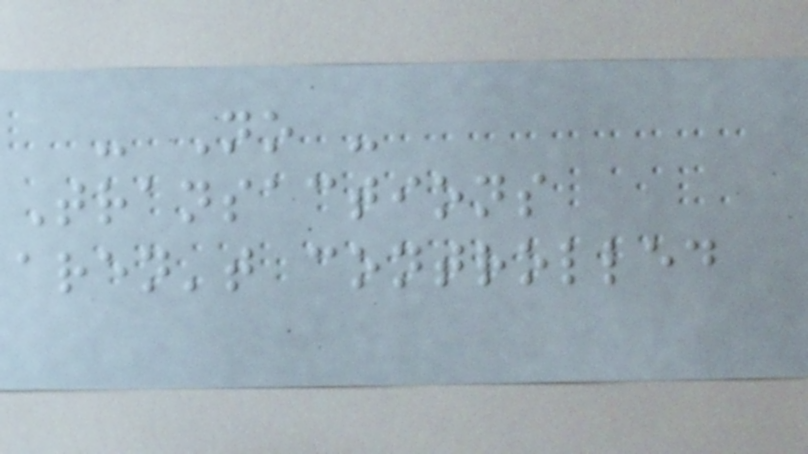- No -
Transactions
aren't controlled
